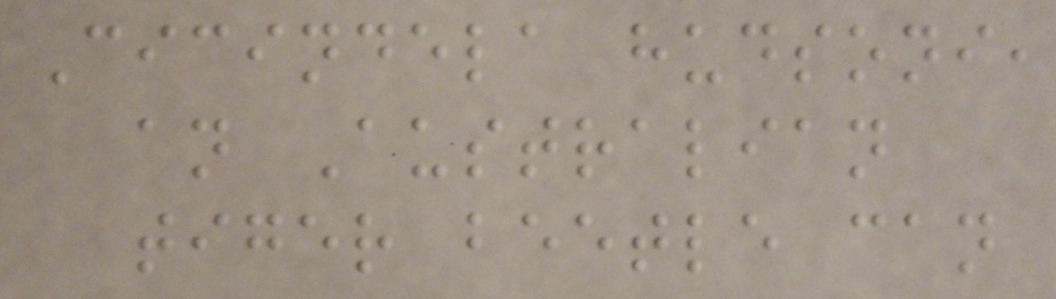Cicindela hudsoni,
an Australian
tiger beetle can
